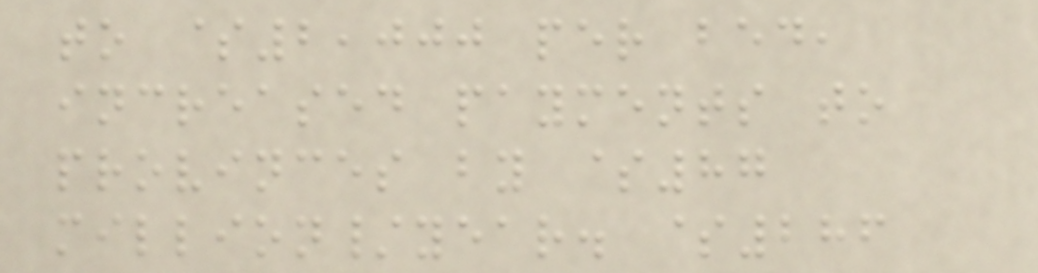to $2,000 per bed,
increased payments to
provinces by $87
million/year. $286
